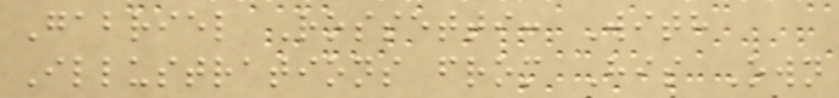Gabriel Rossetti: With
Illustrations from His Own
